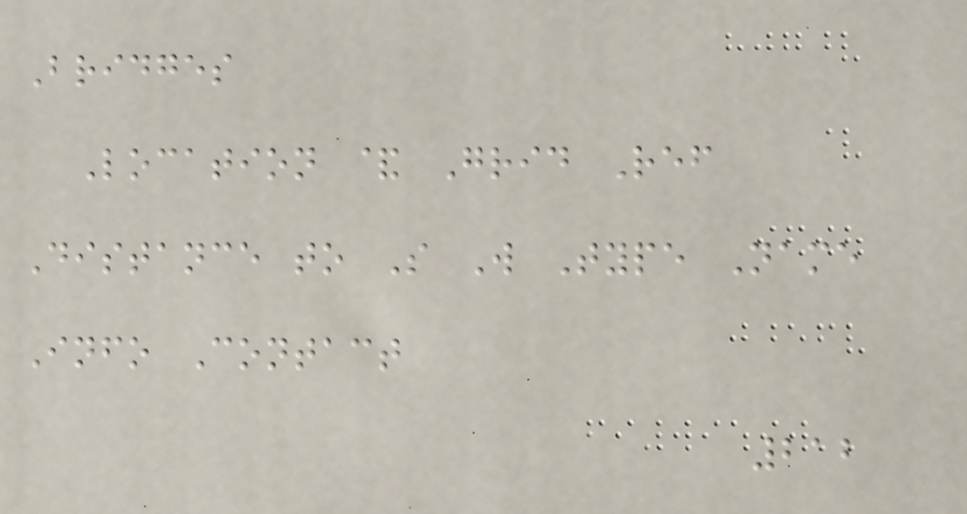Bridges
Location & Grid Ref
Distance to S W Type Name
Info Contact
212
